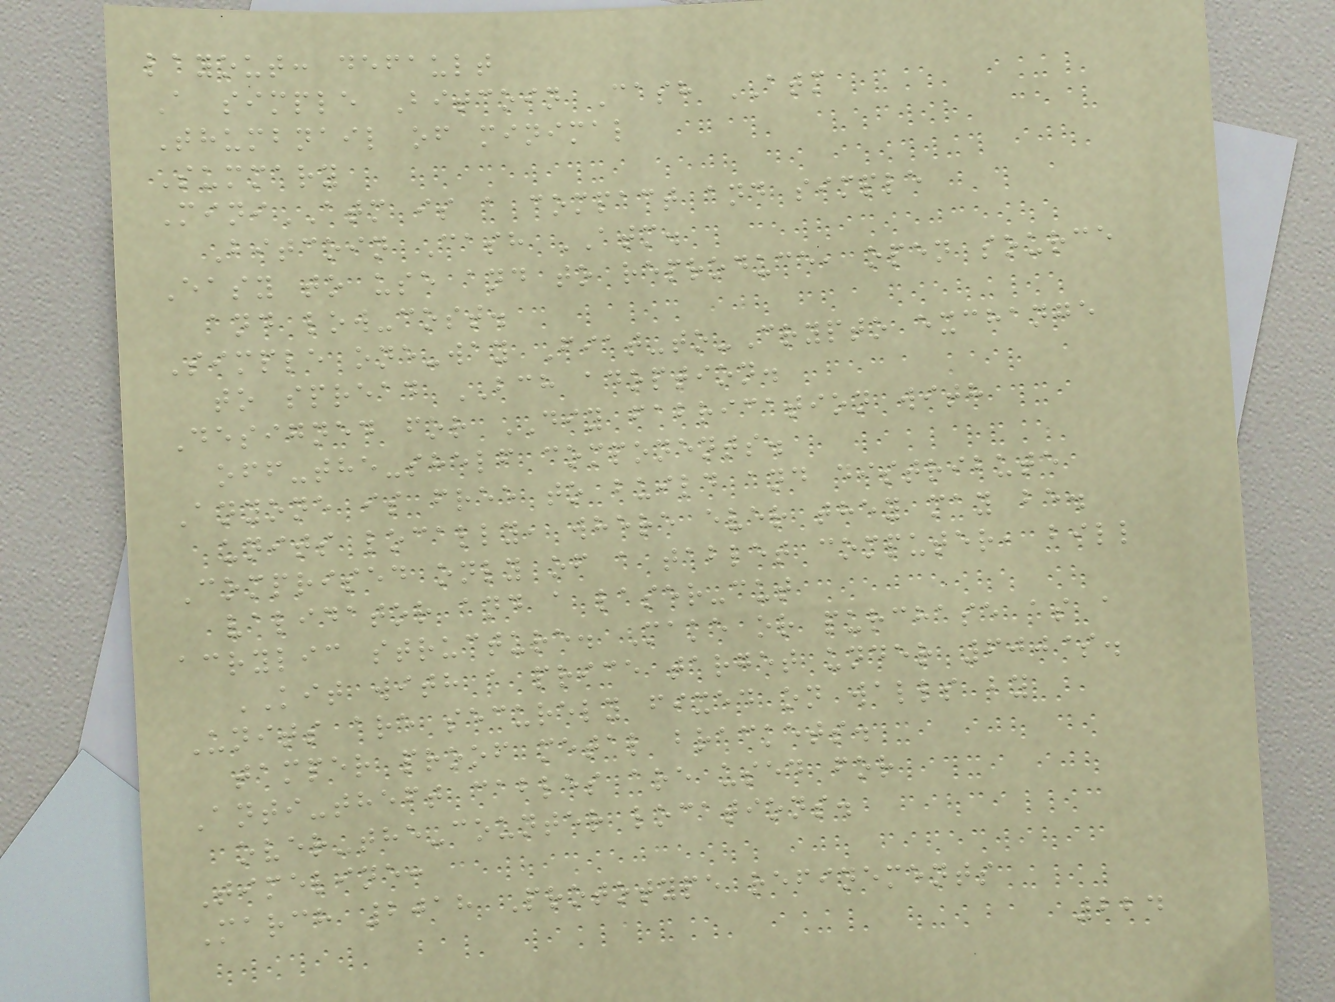layout: default
A simple Bitcoin Cash ATM
Thumbnail of minimal
Summary
MiniATM is a compact and simple
Bitcoin Cash ATM.
Easy to use and to reproduce, open source
and low-cost.
Simple one-way Fiat-to-Crypto exchange
to spread BCH adoption.
Designed for DIY fabrication with
off-the-shelf components.
Anyone is free to build and distribute
units locally, where ever they may be.
Comprised only of a tablet computer, bill
validator and a laser-cut
acrylic structure. Make or purchase as a
KIT with a price target under 600$.
Units are securely fixed on walls by
tamper proof metal brackets.
Anti-theft cables are used for
over-the-counter locations.
Timeline:
March 2018 Prototype refinements
224
